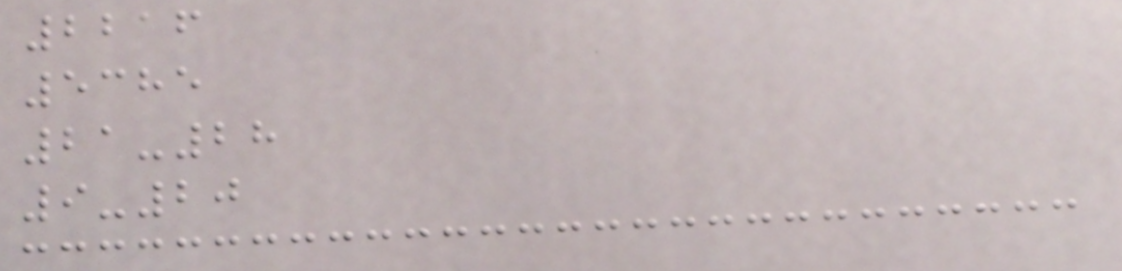2216
5385
21-28
9-20
